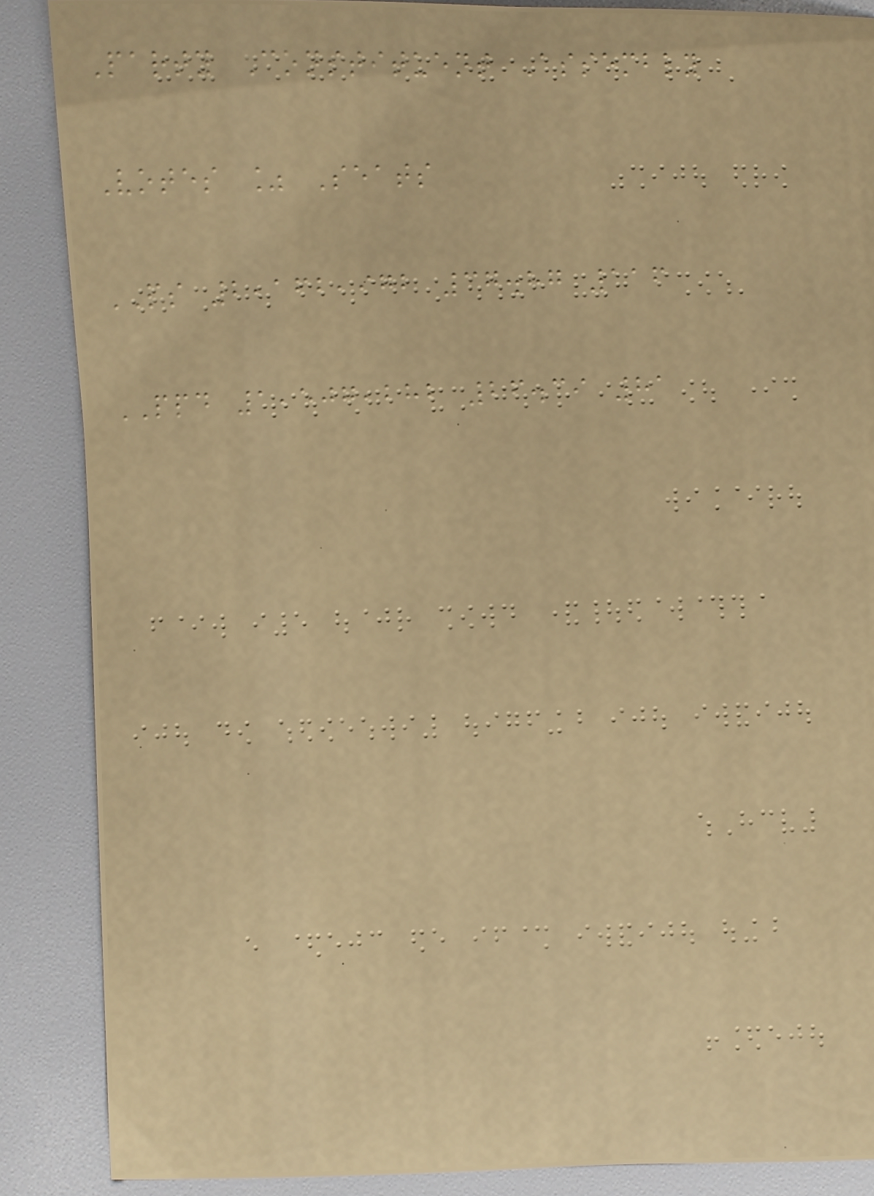Party Constituent Assembly
Votes % Seats
PS 2,162,972 37.87 116
PPD 1,507,282 26.39 81
